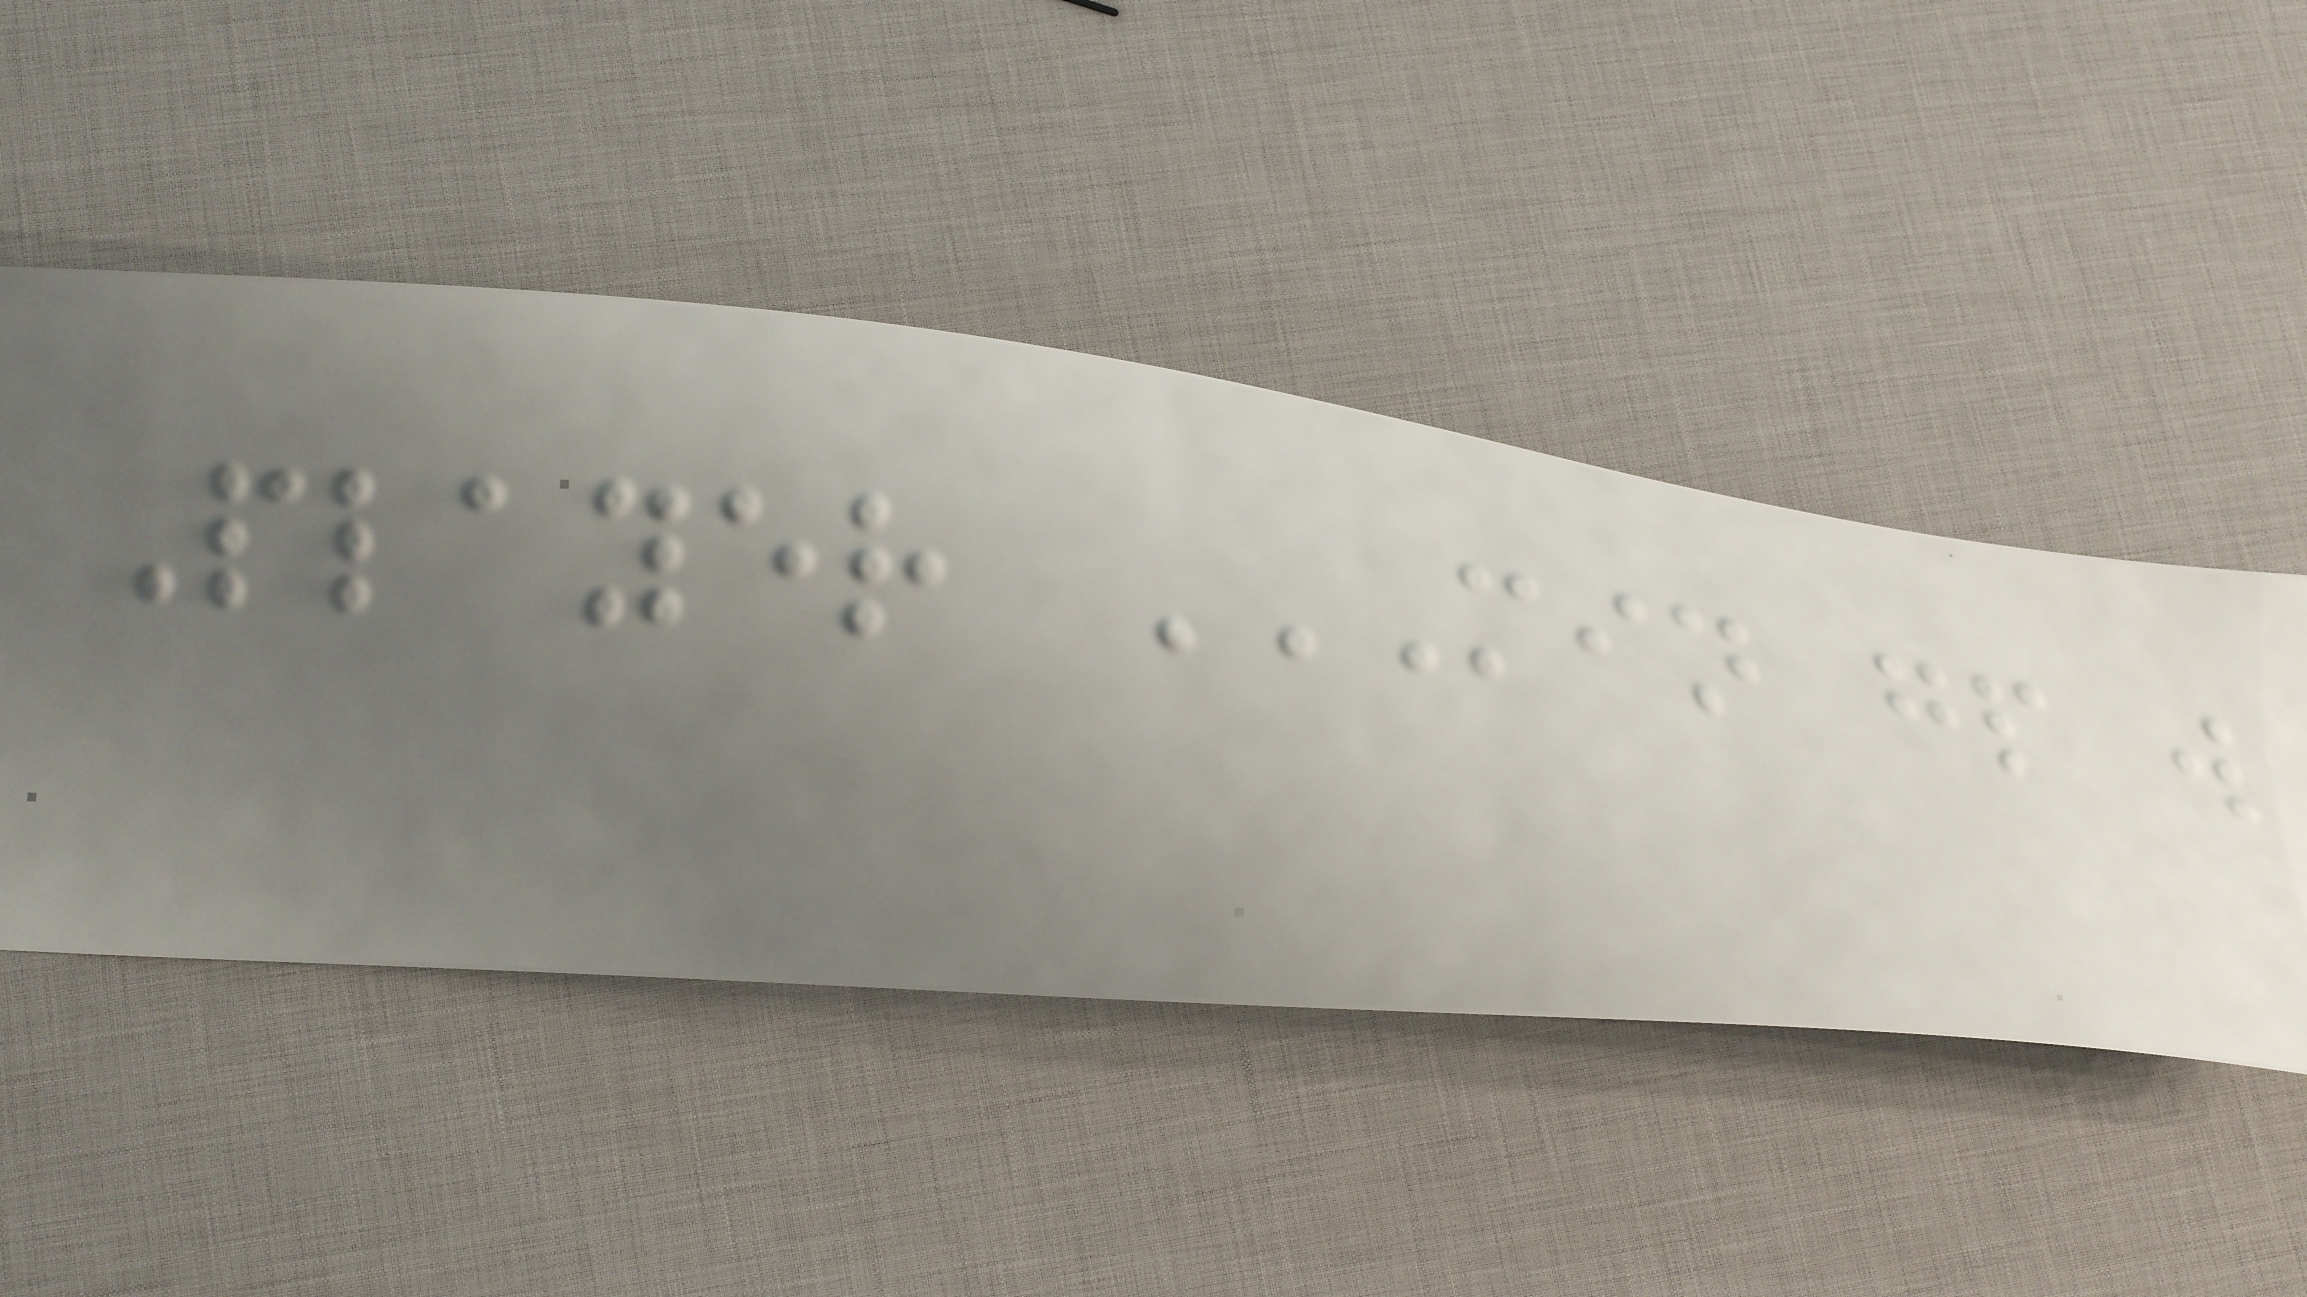Player MIN GP W
